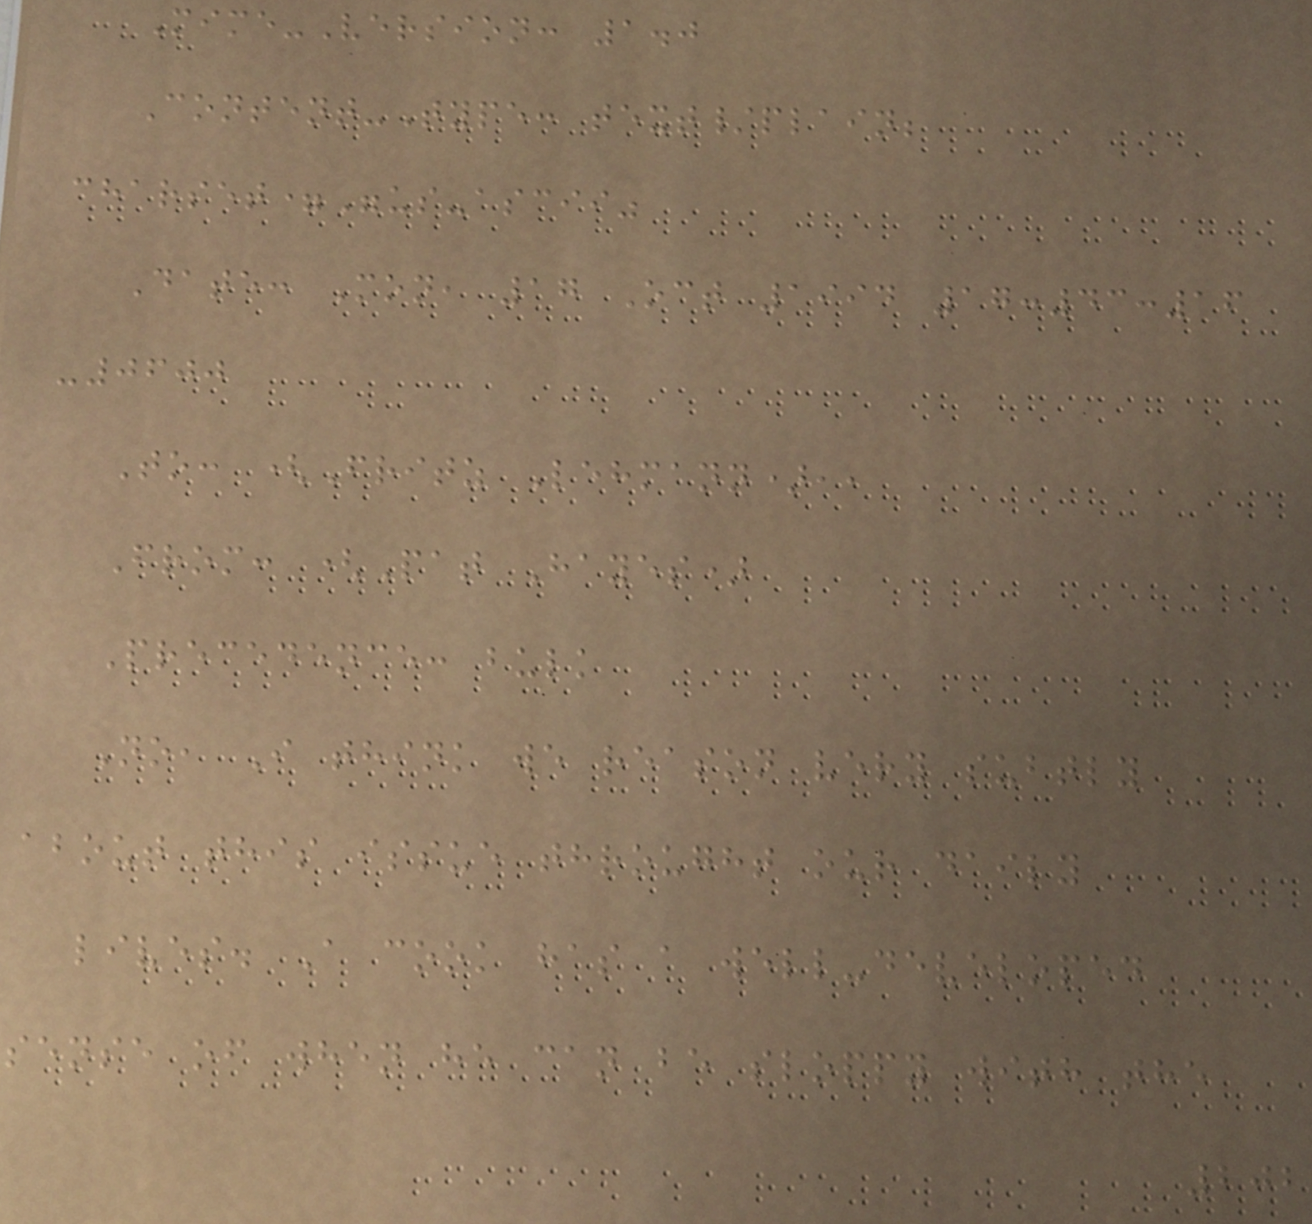Mime-Version: 1.0
Content-Type: text/plain;
charset="us-ascii"
Date: Mon, 17 Oct 1994 17:43:16
-0600
To: (Fritz Lehmann),,
From: (Pat Hayes)
Precedence: bulk
No, I think we reason very subtly
about this issue throught our daily
lives. A cook has a well-developed
sense of when he can be sloppy with the
202
